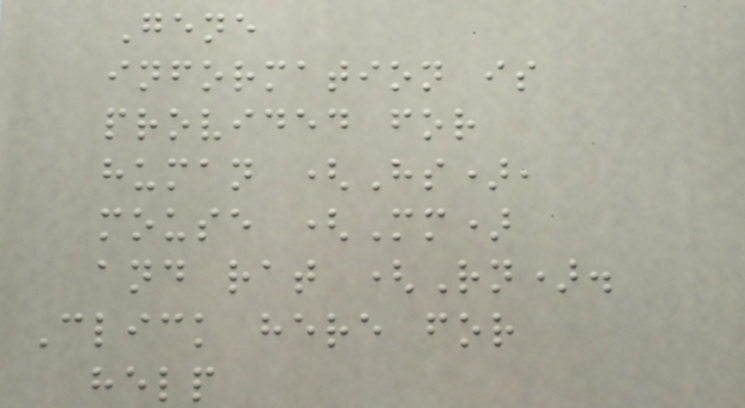Gene
information is
provided for
human (Hs),
mouse (Mm)
and rat (Rn).
Click here for
help
